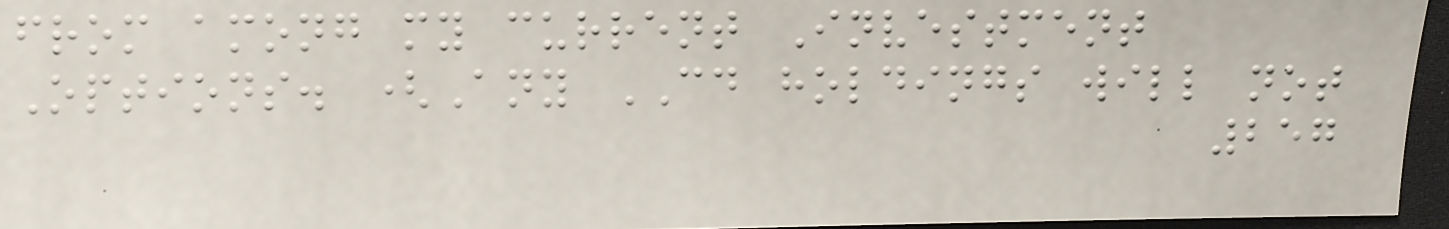from among my current Investment
Options. (Any CD holdings will not
257
